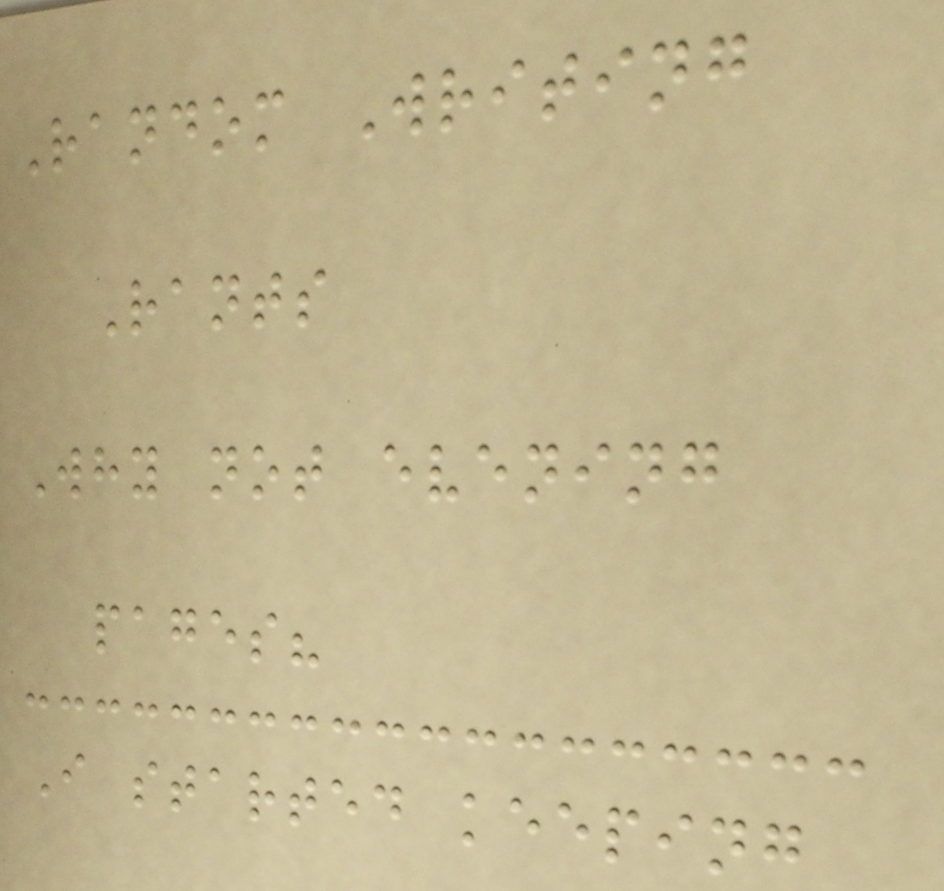Random Writing
Rants
Why not evening
pages?
I started keeping
